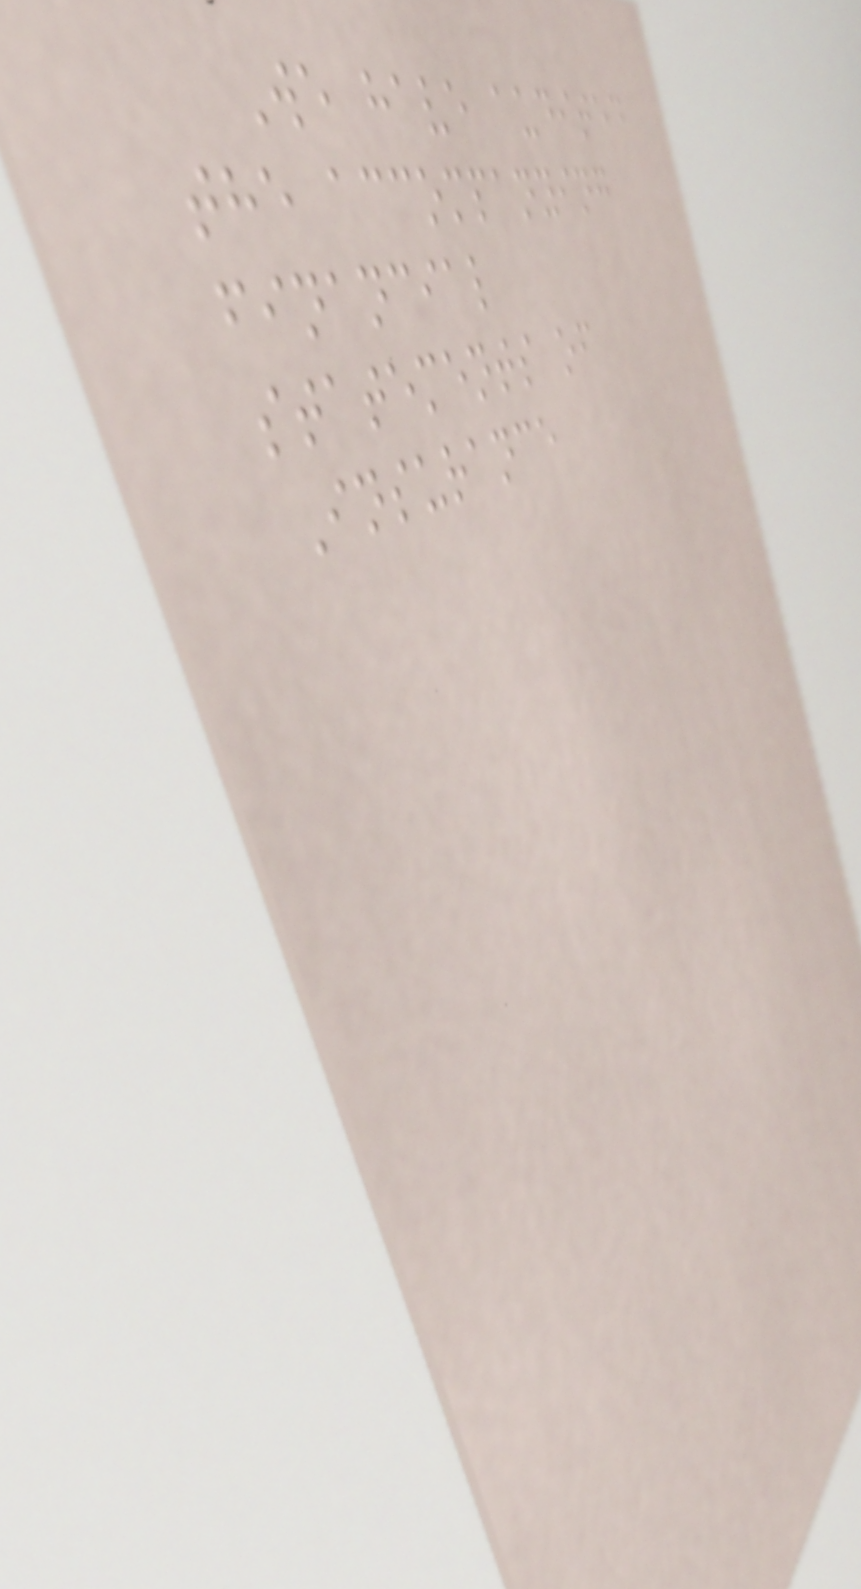We have audited
the accompanying
financial
statements of
Insurance
